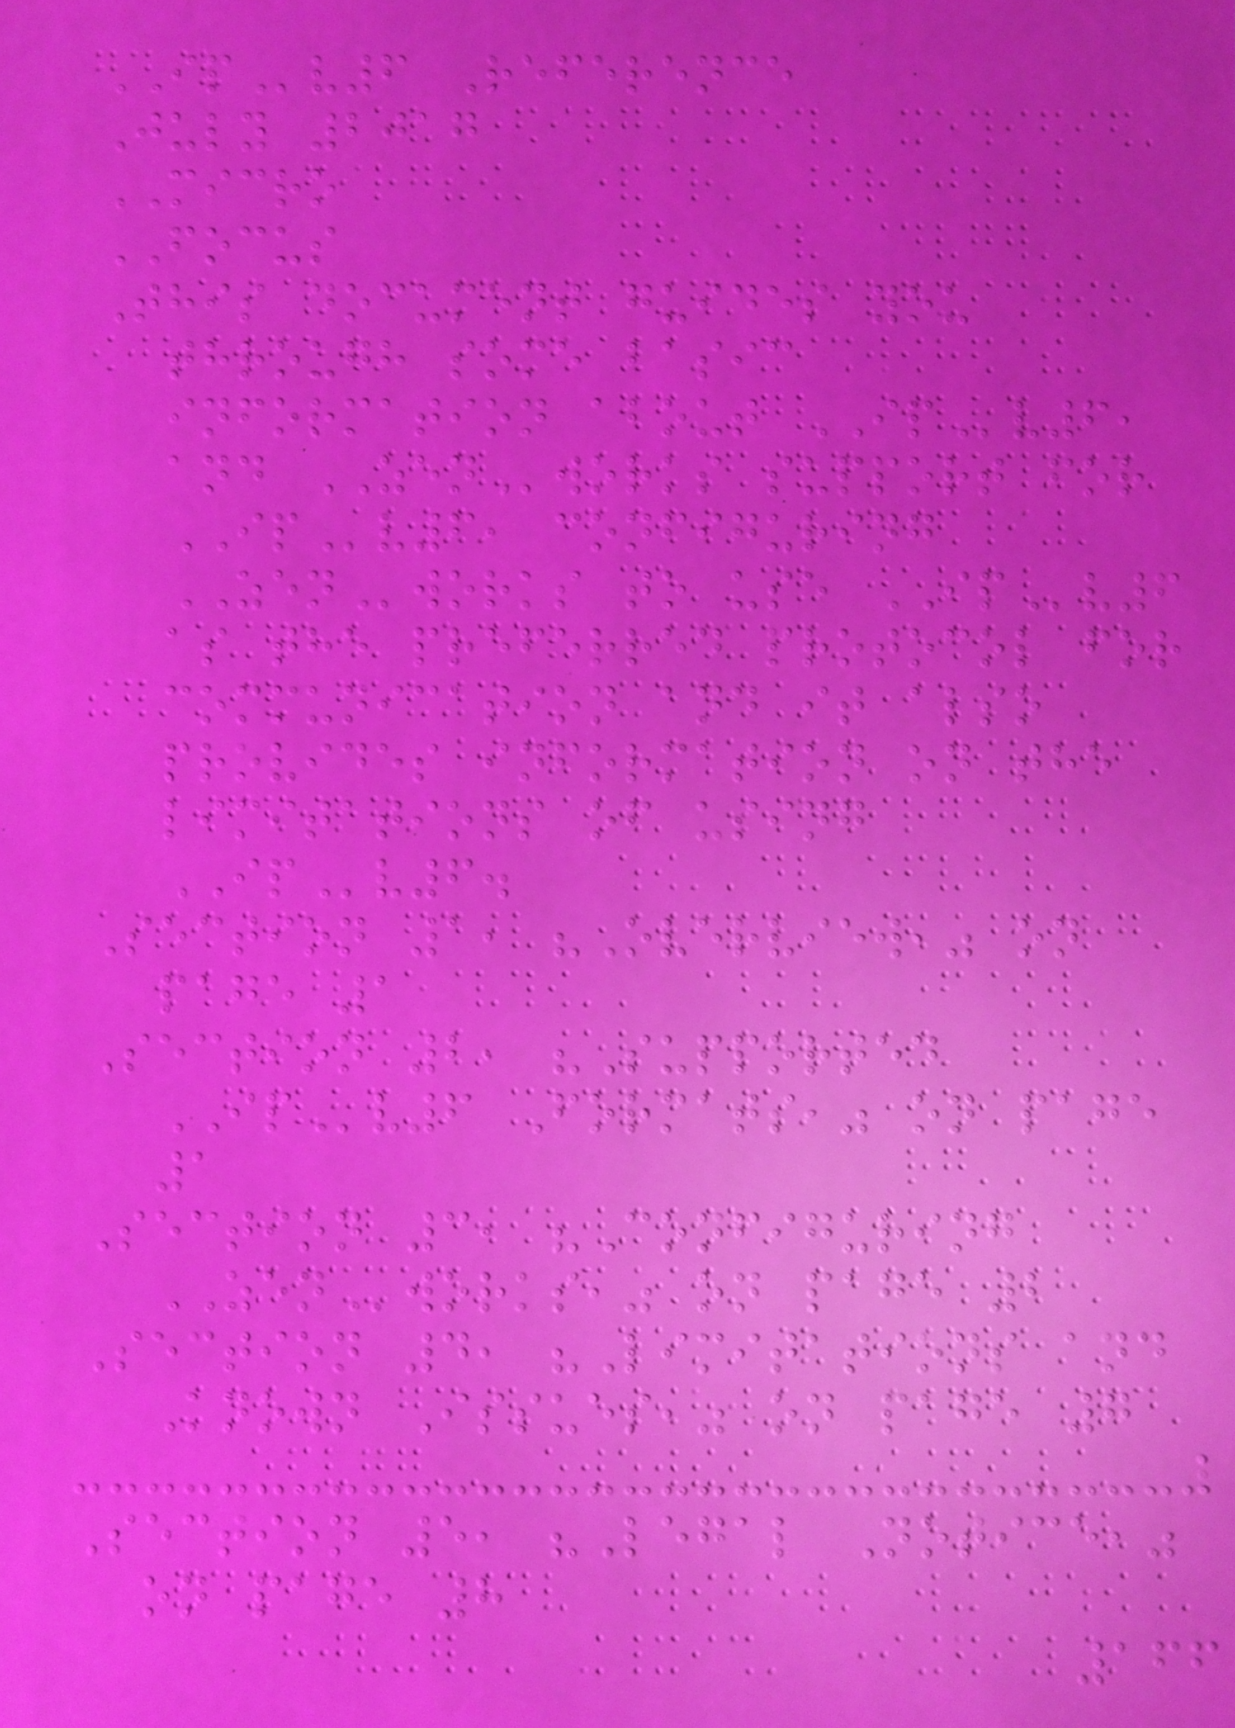IPv6 Reference
July 2017
MICRO
FOCUS
This document guides you
through some basic
information about IPv6,
and ZENworks support for
IPv6, configuring
ZENworks to use IPv6
as the preferred protocol for
communication and it also
provides information on the
limitations of using
IPv6.
Section 1, "Overview," on
page 1
Section 2, "Supported
IPv6 Formats," on page
1
Section 3, "Configuring
ZENworks," on page 2
Section 4, "Limitations and
Known Issues," on page 7
Section 5, "Legal Notice,"
on page 8
166
